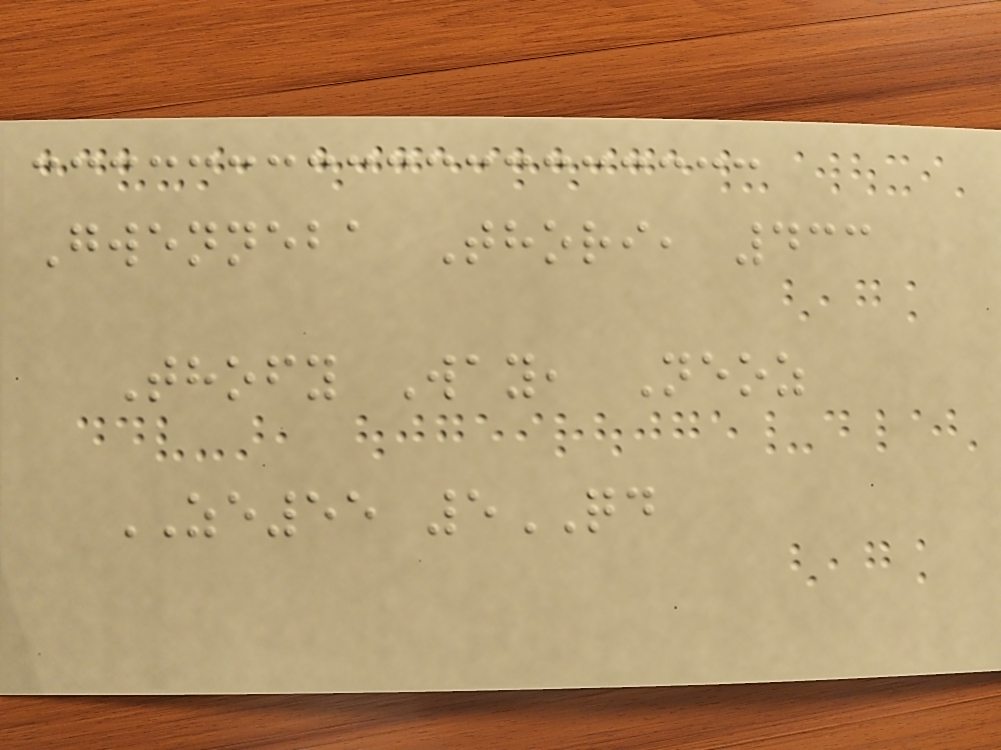Gwenneba Thori, 433
Thofy Way, Neoz
ZE55 5QD
